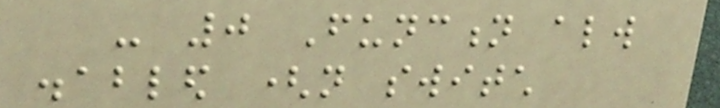- 0 Function always
disabled (not switch
